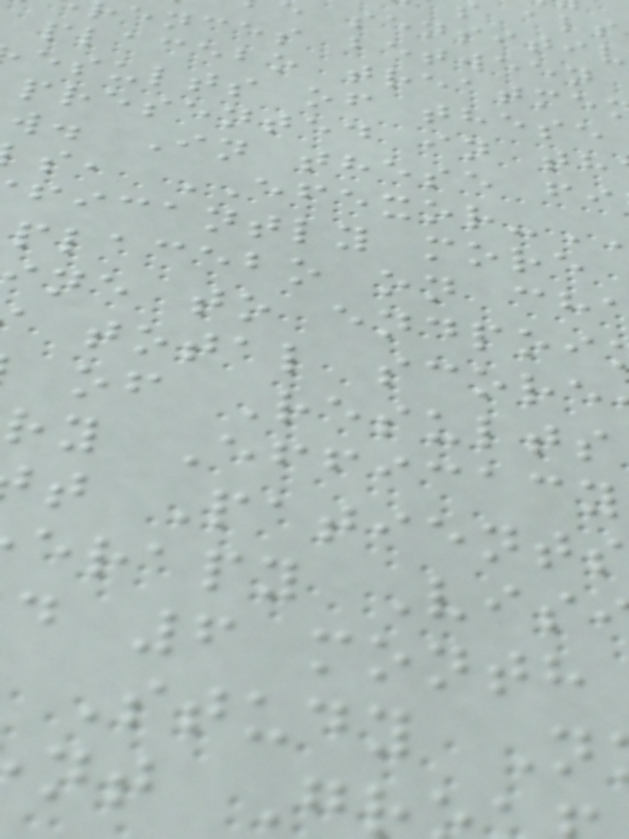sensitiv
ences between
placebo treatme
esults of these
presented in th
w. In these fi
s, EFEXOR-
ficantly more
placebo on ch
ne to endpoi
total score
of Results
ry Efficacy
t Patients
erapy Vis
d 6 month
Study N
